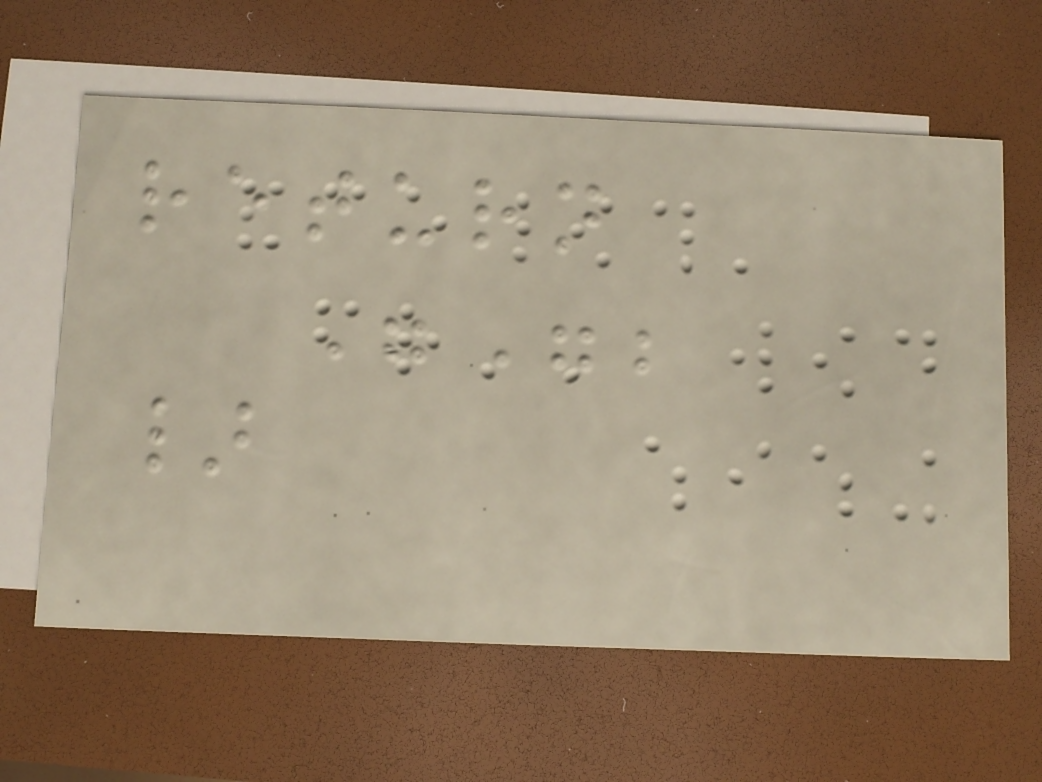return
"";
}
